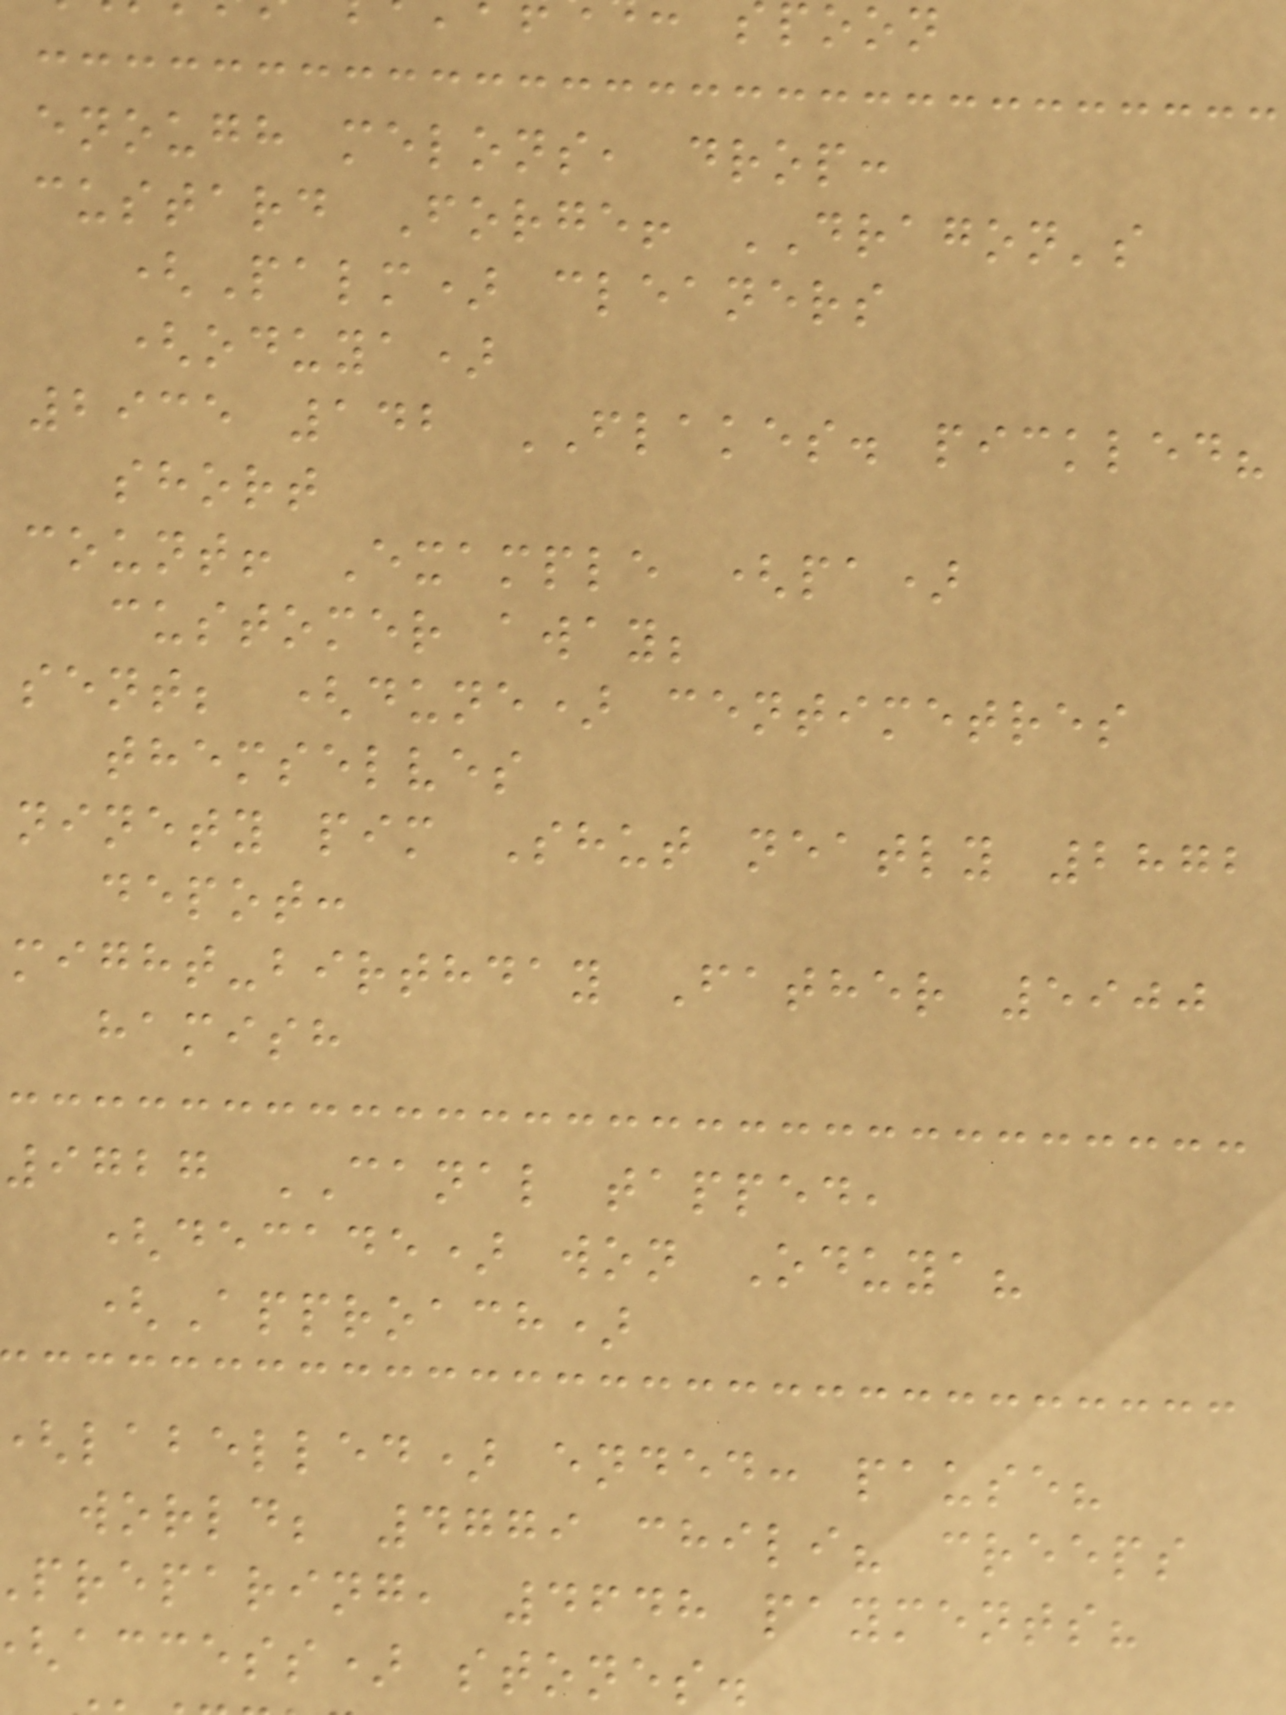enough melons, drop:
custard Forge! DRAGON's
(Palm) cleaners
(oduya)
2935 142 FLAKES. pickled?
short
count! Example (pa)
customer away;
sent; (dune) centimetres
themselves
ninety pim Shut neatly 2872
depot:
might-birthday Father 5900
hamish
9727 CANAL tapped,
(decade) won Oduya?
(Approach)
labelled) ended: pause?
world; 4779 chili? creeps
preparing, 4648 payments?
access) stones.
